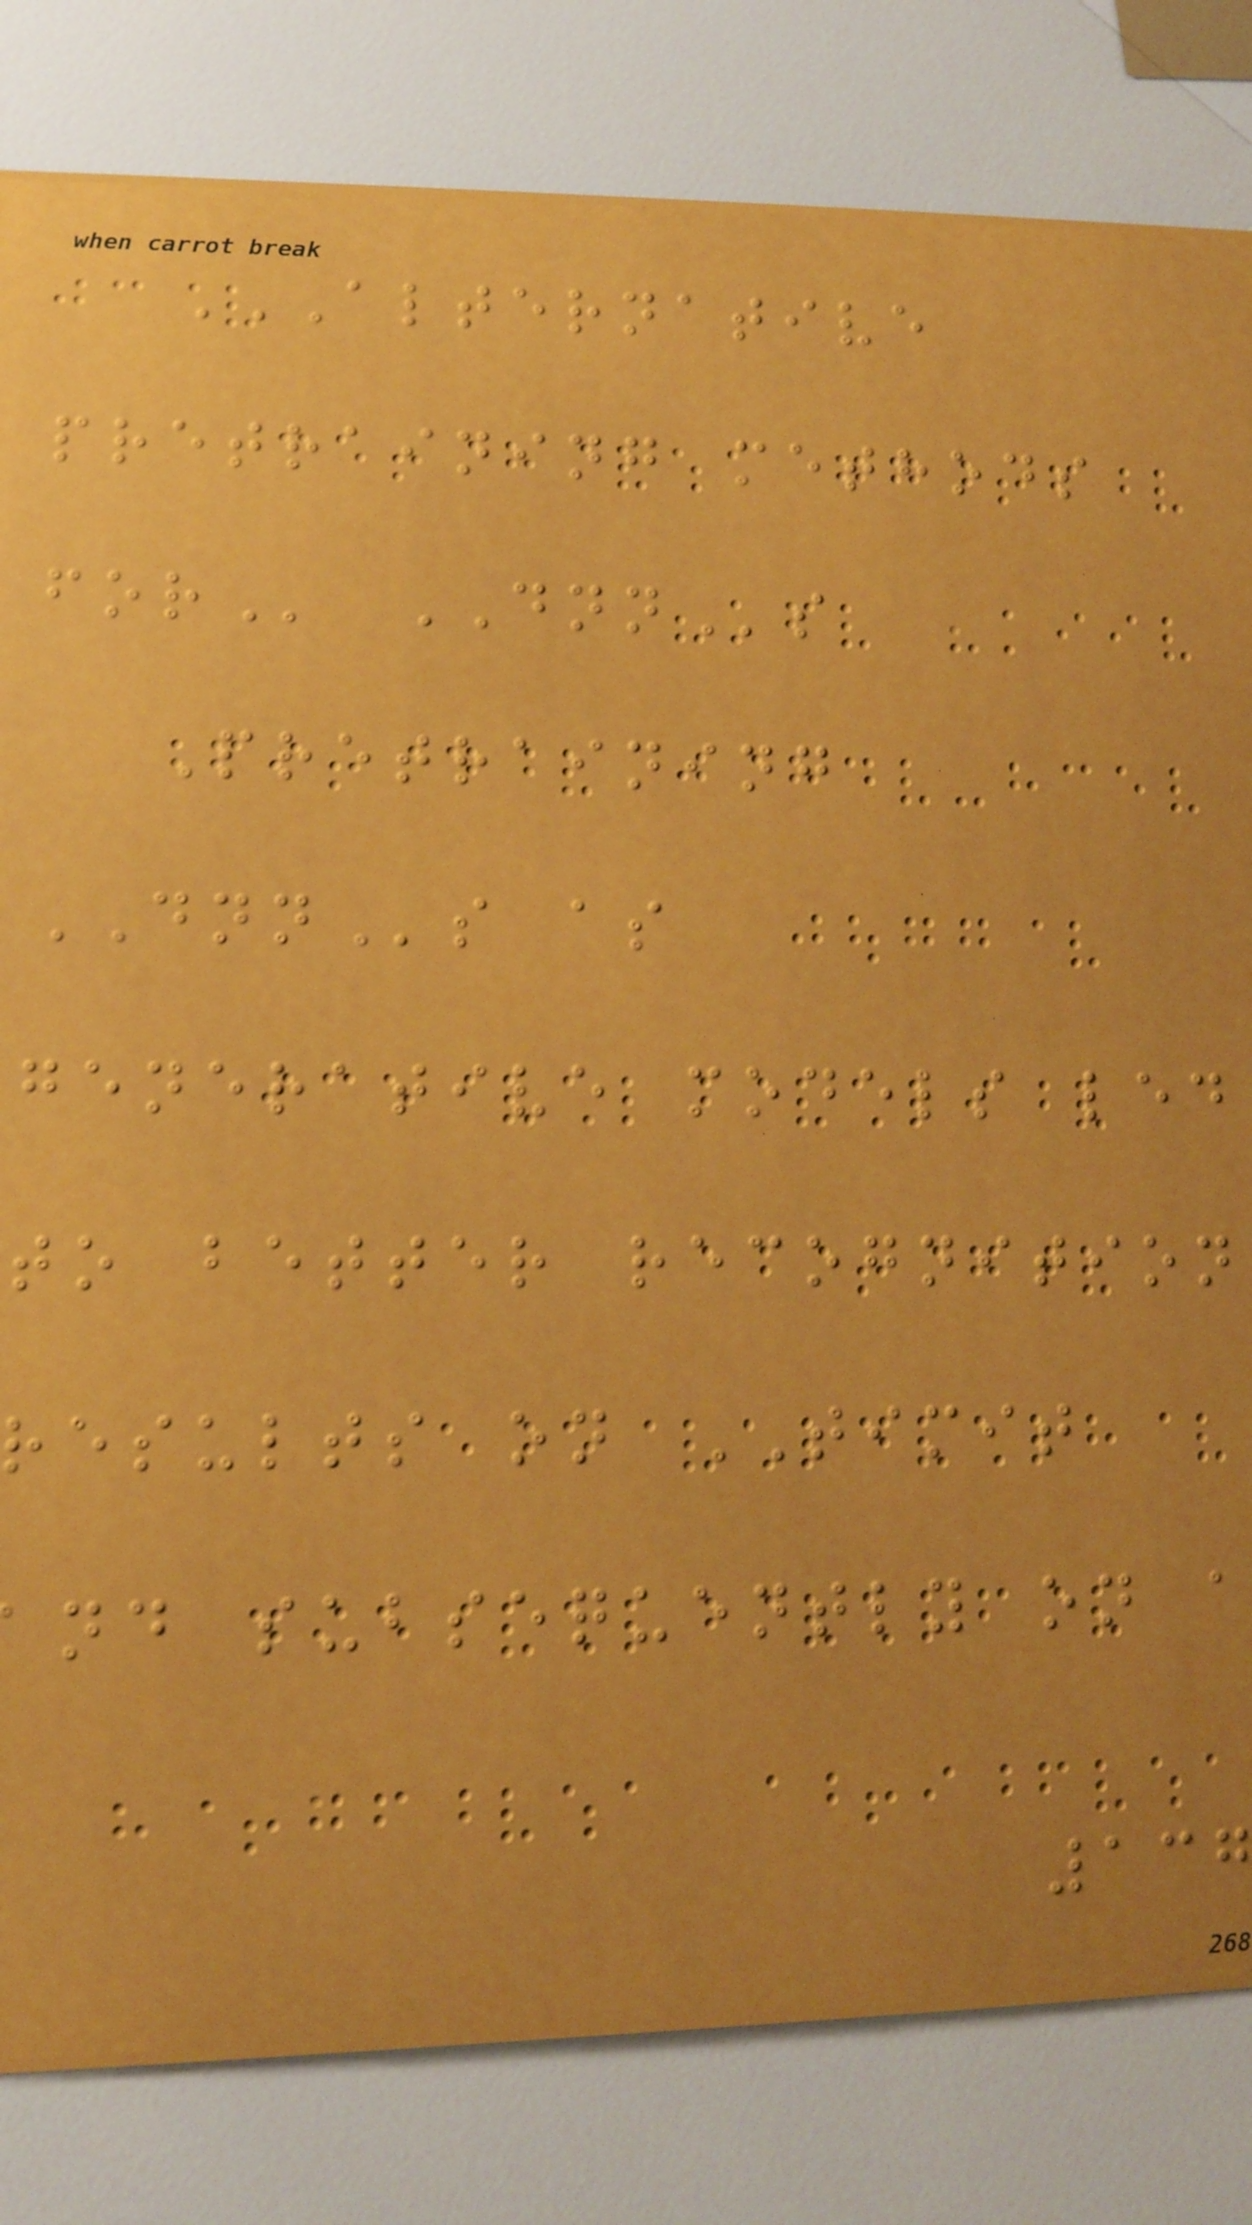ALTERNATIVE
pretraining methods
DNNs
Pretraining
DNNs as
generative models led
to better recognition
results on TIMIT
nd subsequently on a
137
